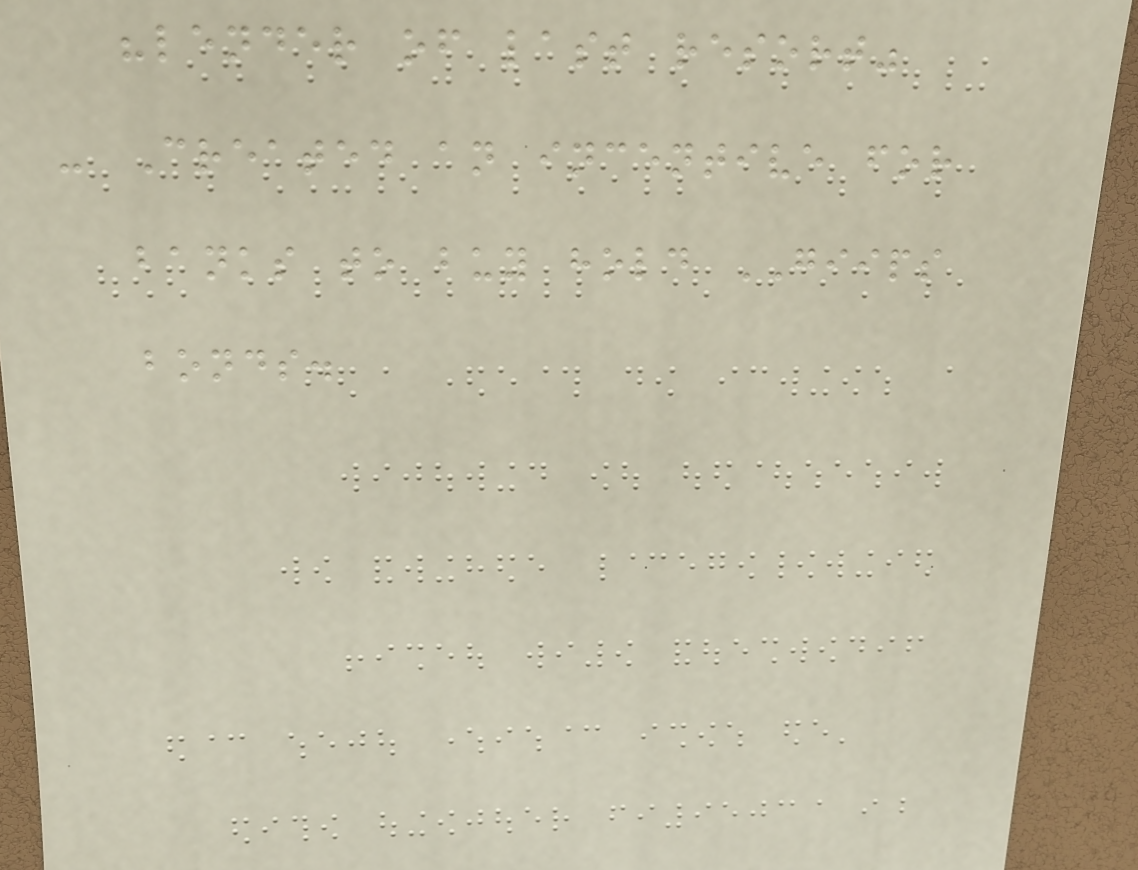"lender of last resort"
- Created an incentive for
banks to buy hold GIIPS
bonds.
